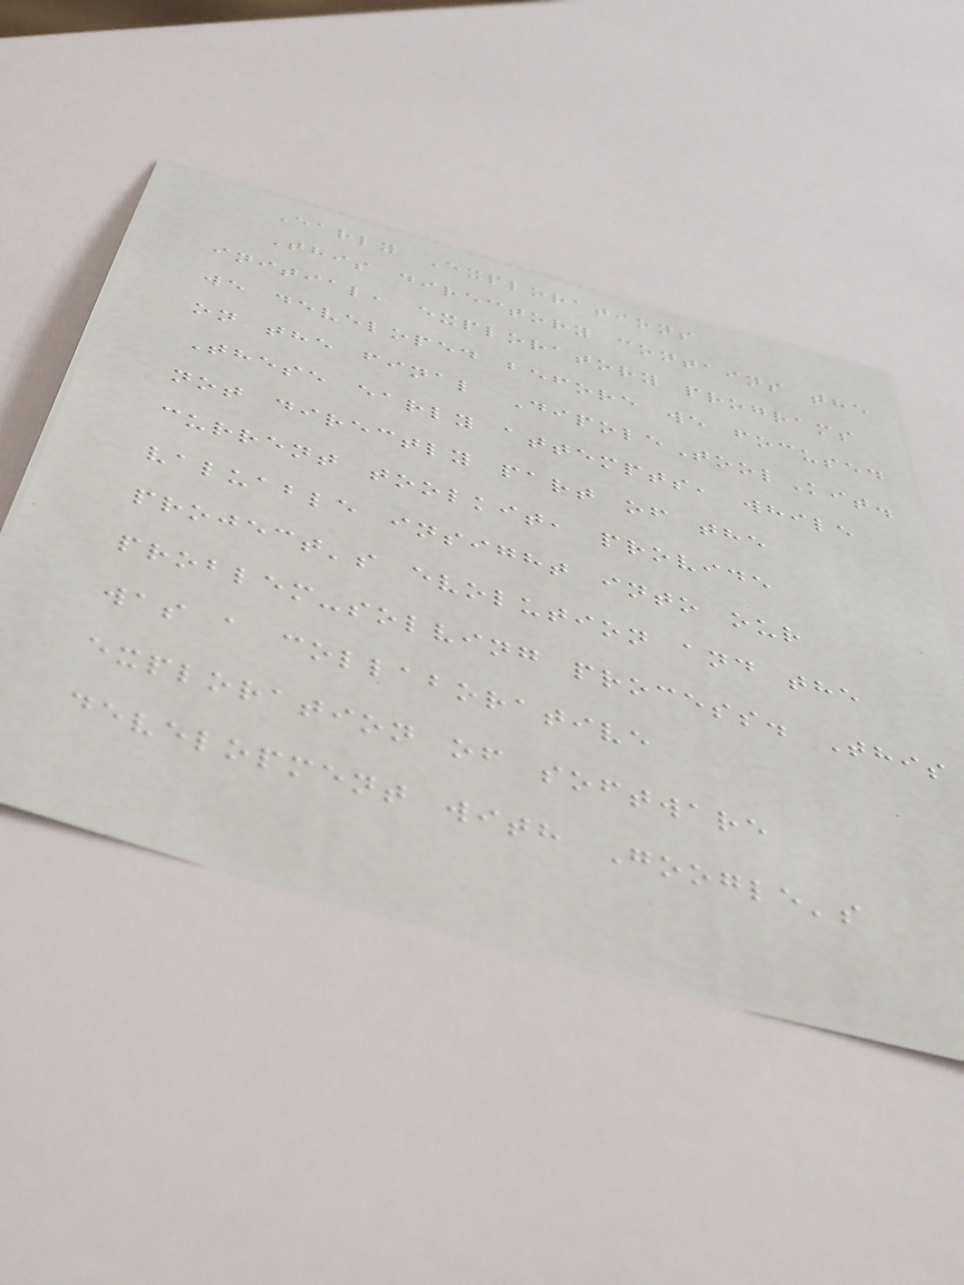Early Explorations
This directory contains the
initial, exploratory programs
we developed before we focused
on the final DipoleToolKit.
These early attempts, while
not directly part of the
current toolkit, provide
valuable insight into our
project's evolution and the
problem-solving process. This
was a collaborative
exploration of software
development with Google's
